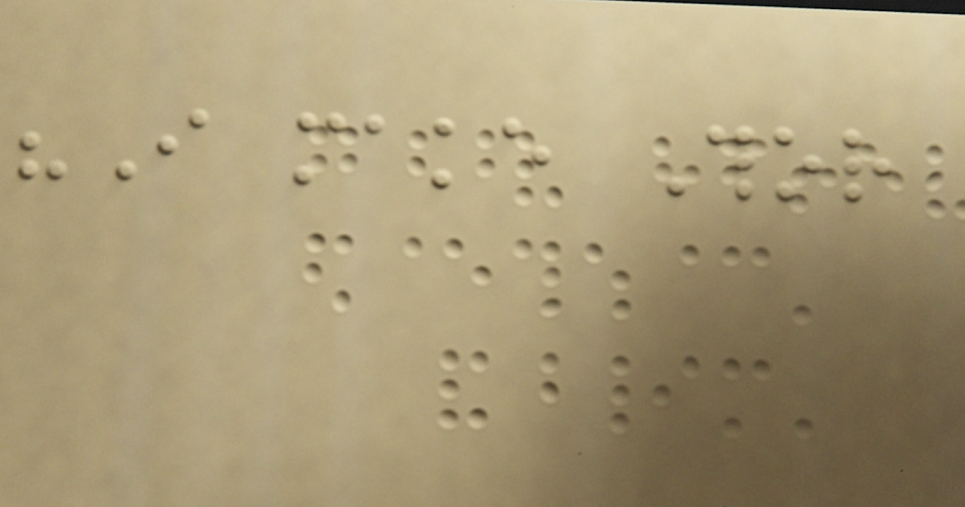"I make Thor
